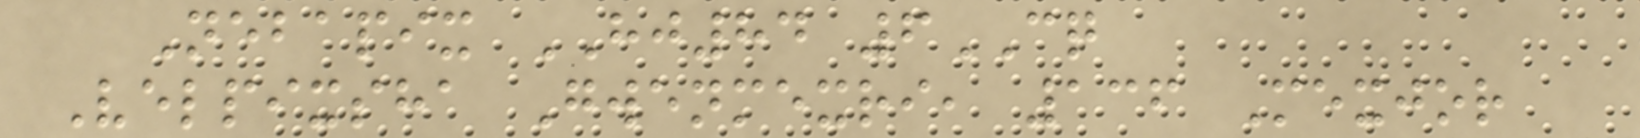Nebapix HJ84 6CQ
Velpixsha Gwenmexri, 136 Mexjor
